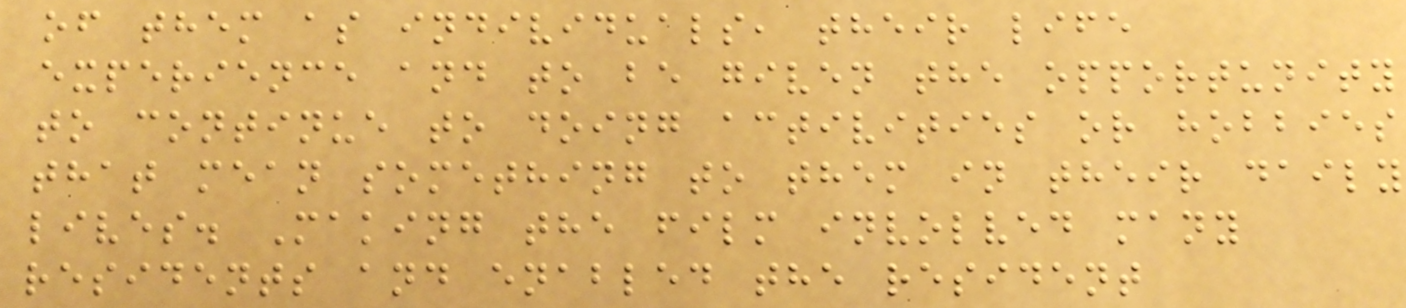of them as individuals, their life
experience and to be given the opportunity
to continue to doing activities or hobbies
that mean something to them in their daily
lives. Making the film involved many
residents and enabled the resident
